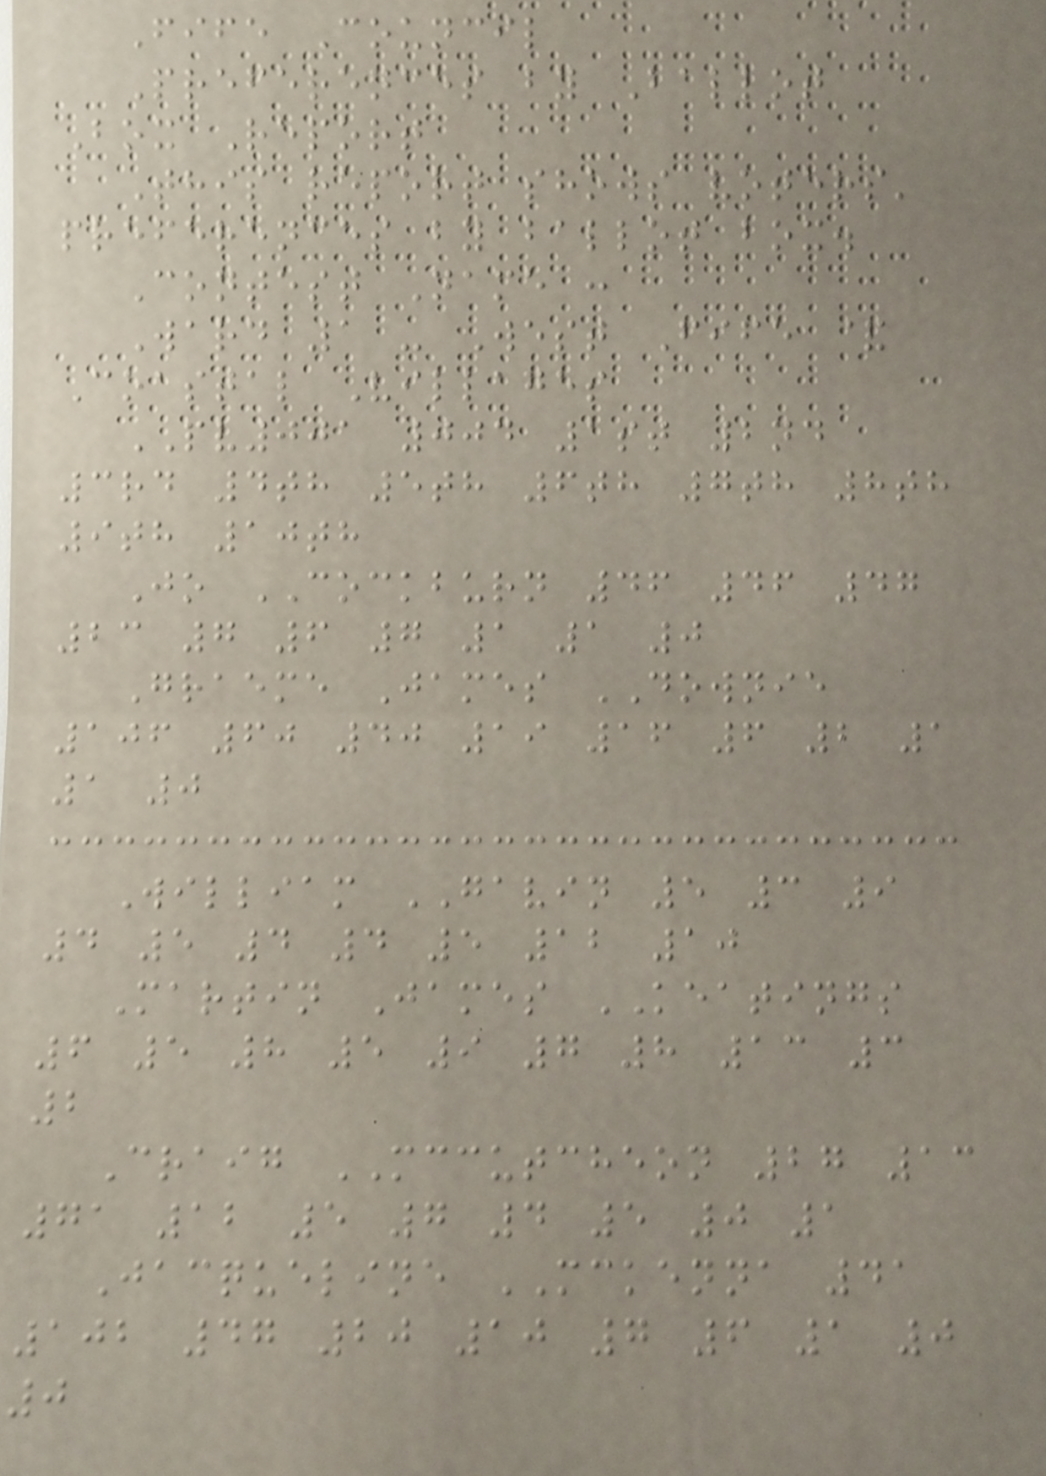Fife Council
Preferences by Ballot
Box Report
This report shows voters'
preferences by ballot box.
Contest Name :
Ward 1 - West Fife &
Coastal Villages
PV001 004 1st 2nd
3rd 4th 5th 6th 7th 8th
9th 10th
Jo COCKBURN 46 46 47
23 7 6 7 1 1 0
Graeme James DOWNIE
106 60 40 19 16 6 2 1
1 0
William GAVIN 5 3 9
4 5 4 4 5 12 10
Martin James KEATINGS
6 5 8 5 9 7 8 13 3
2
Craig MCCUTCHEON 27 13
71 12 5 7 4 5 0 1
Jacqueline MCKENNA 41
102 47 20 10 7 6 1 0
0
